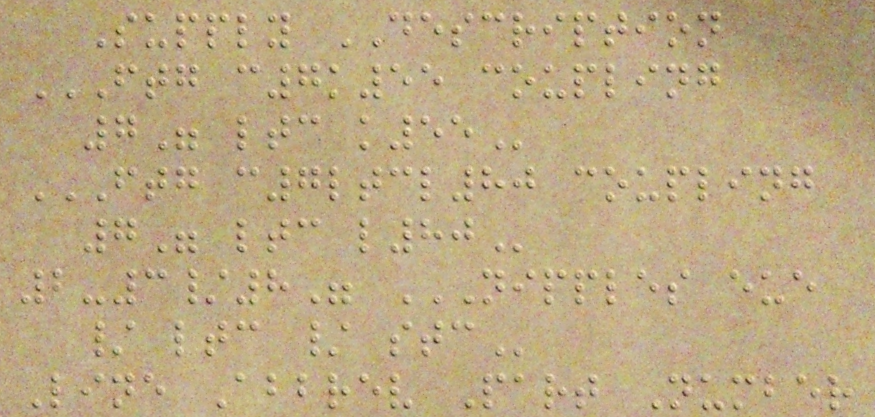Supply DESCRIPTION
FTG C7K55 COUPLING
7" LTC K55
FTG C7LTCL80 COUPLING
7" LTC L80
2-3/8" NIPPLES EUE
/ LTC / STC
Line Abbrev Part Number
